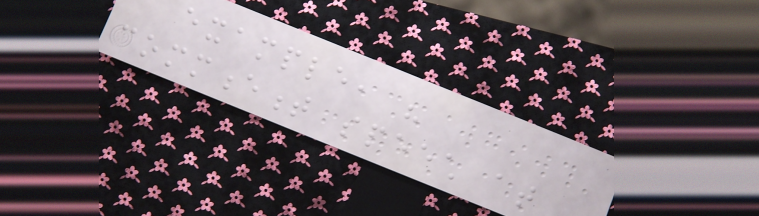example, his
commencement speech at
